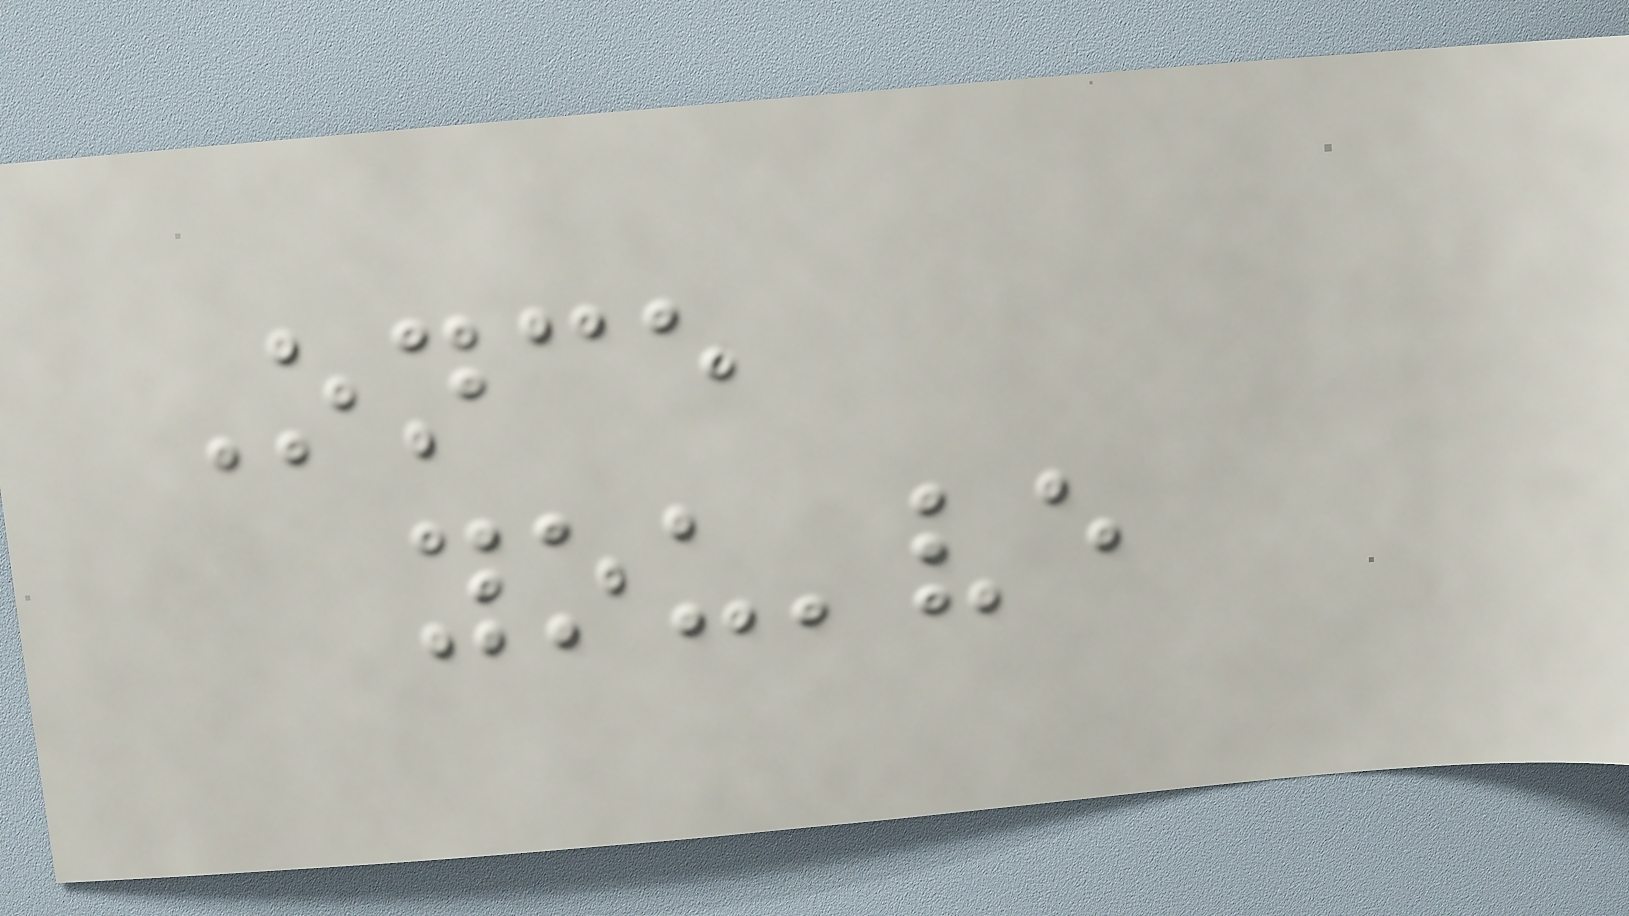Once
you've
